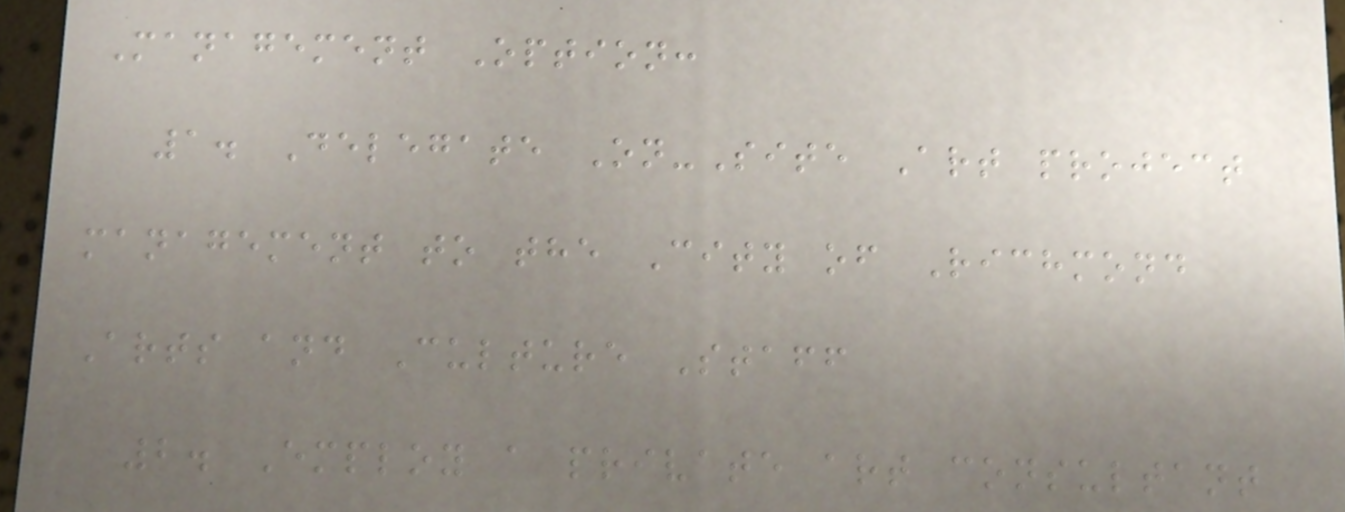Management Option:
1. Delegate On-Site Art project
management to the City of Richmond
Arts and Culture Staff
2. Employ a private art consultant
